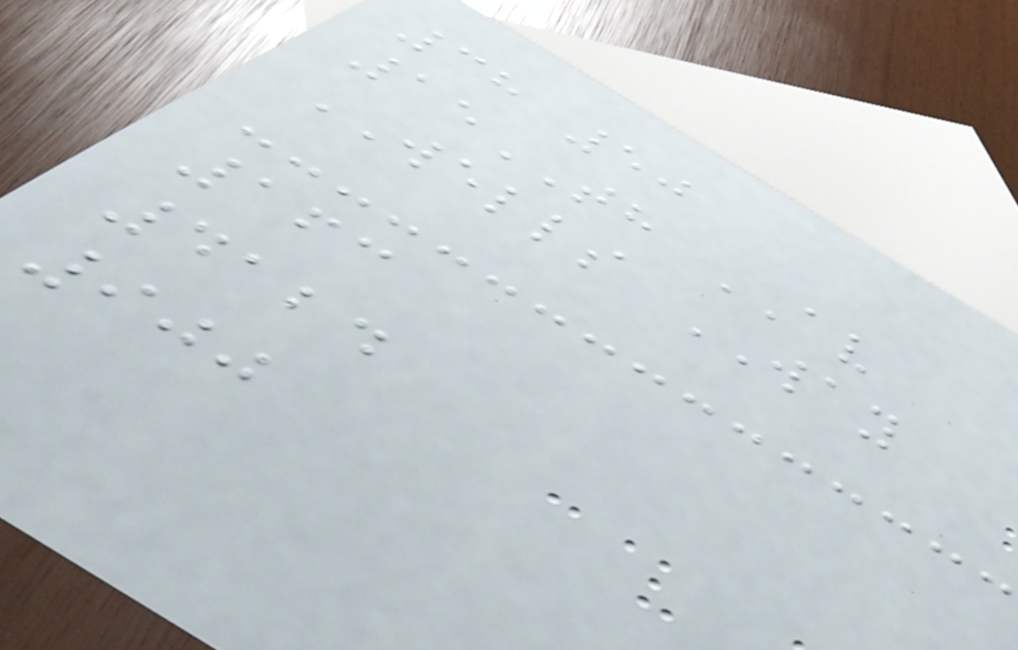38 50
15TH AV
WELLS WAY
163
4124
900
